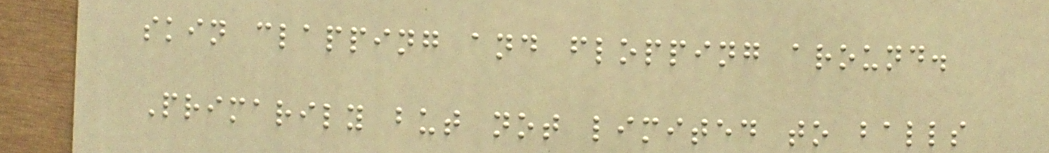skin clapping and flopping around.
Primarily but not limited to balls
